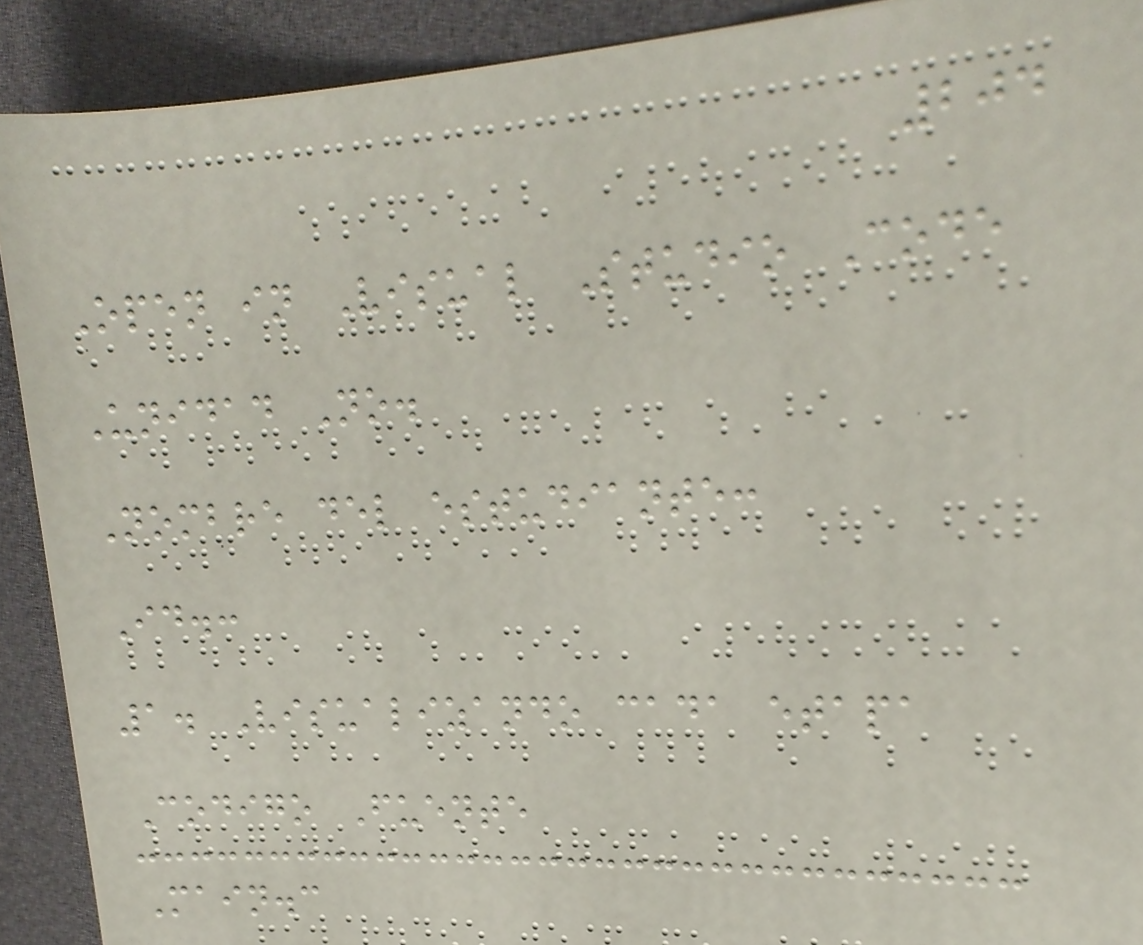204
Open in Visual Studio Code
Unidad No.
Nombre del estudiante:
Id.:
1. Visualizando cada etapa
Codigo Fuente
Main.c
